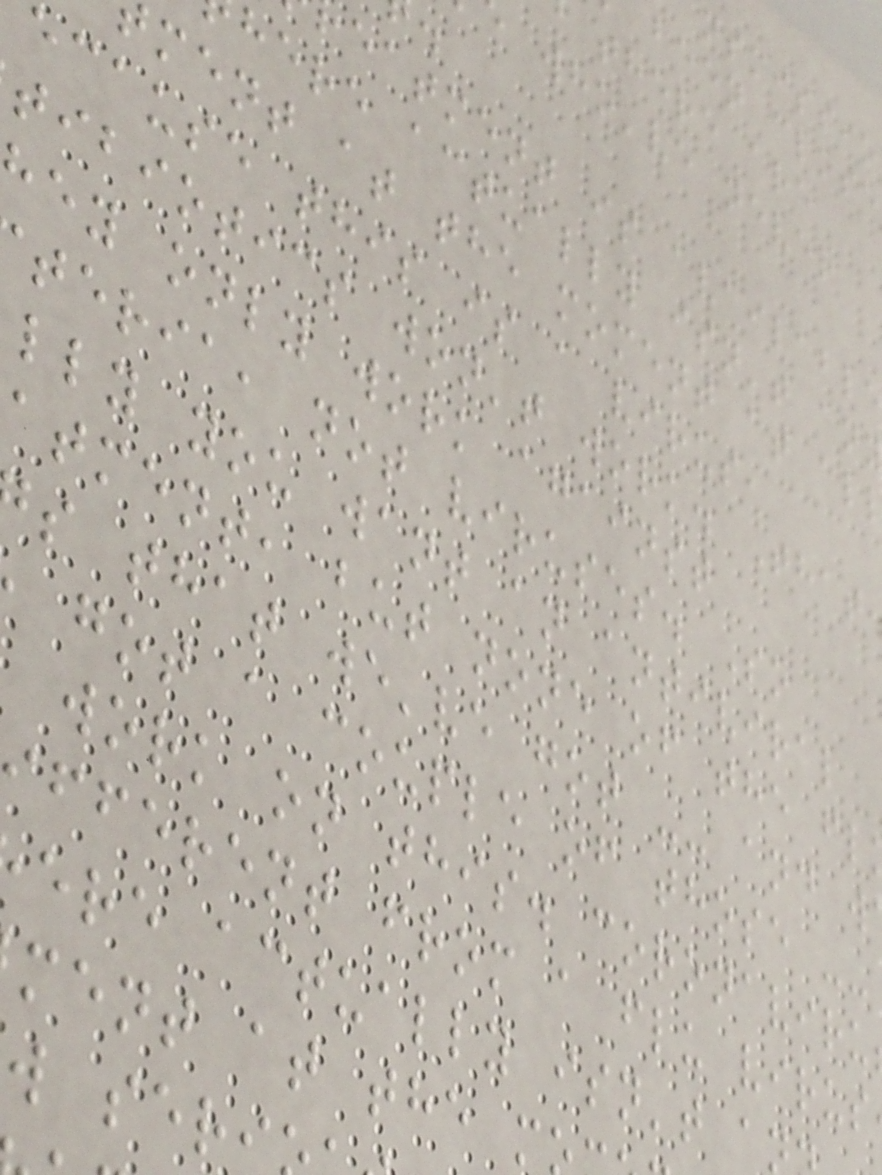been close
there are
who've never
eatment is available
here actually isn't an
ment at the moment at al
ecause this is a virus,
tibiotics won't work. That
ey only work against
teria, not viruses. So
lly you want an antiviral
atment, but none of the fl
s that we've got -- and w
got a couple of those --
work on this. coronaviru
fferent from a flu virus
ere actually isn't a
ment at the m
